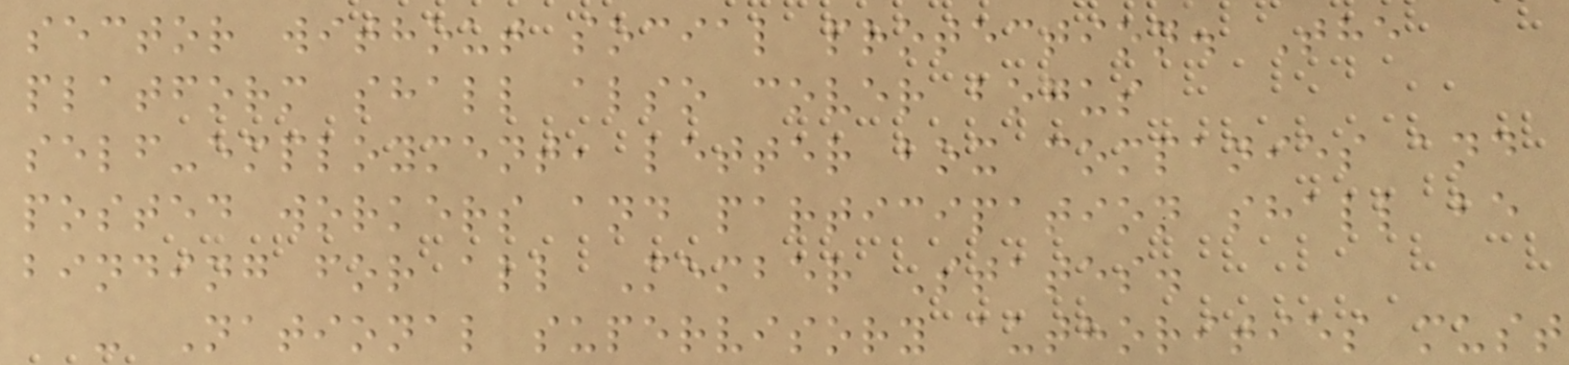sector without social protection. The
platform shall also cover bogus
self-employment, letter box companies and
posted workers and participation shall be
binding for all Member States.
- National supervisory authorities must
